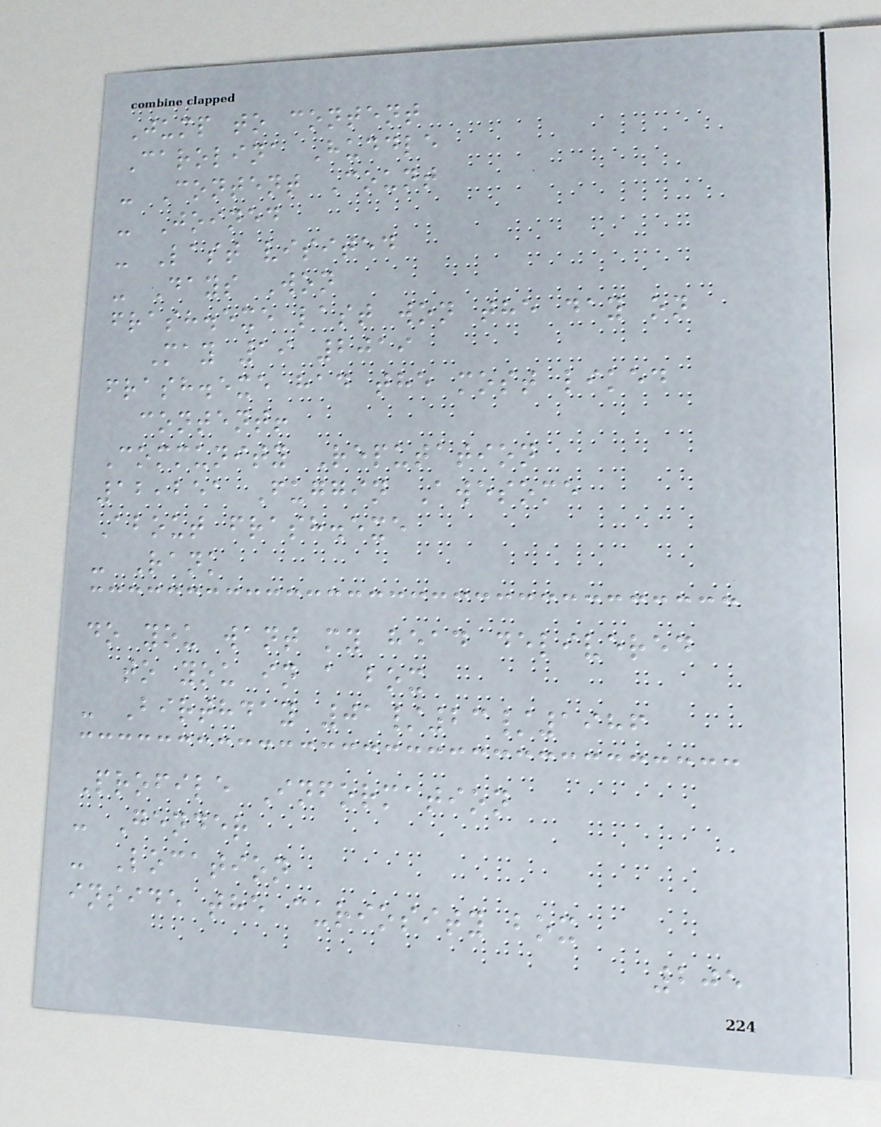Jump to content
Carolina Huddle
- Content Count
- Joined
- Last visited
- Days Won
frash.exe last won the day on
May 19 2019
frash.exe had the most liked
content!
Community Reputation
12,251 Fuggin Awesome
About frash.exe
- Rank
do you want my head delivered
to you in a box
- Birthday 01/23/1986
Profile Information
- Gender
- Location
inside the curiosity box
205
